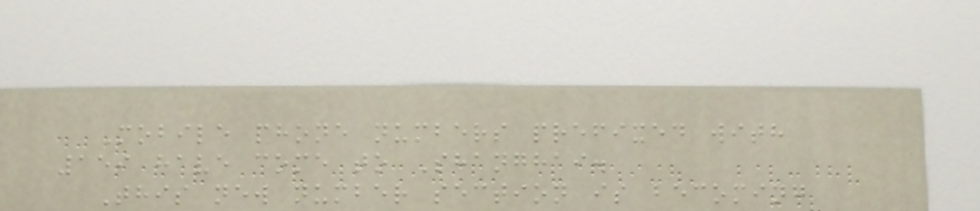Mobile phone numbers prefixed with
159 have come to Shanghai.
This new number section is becoming
